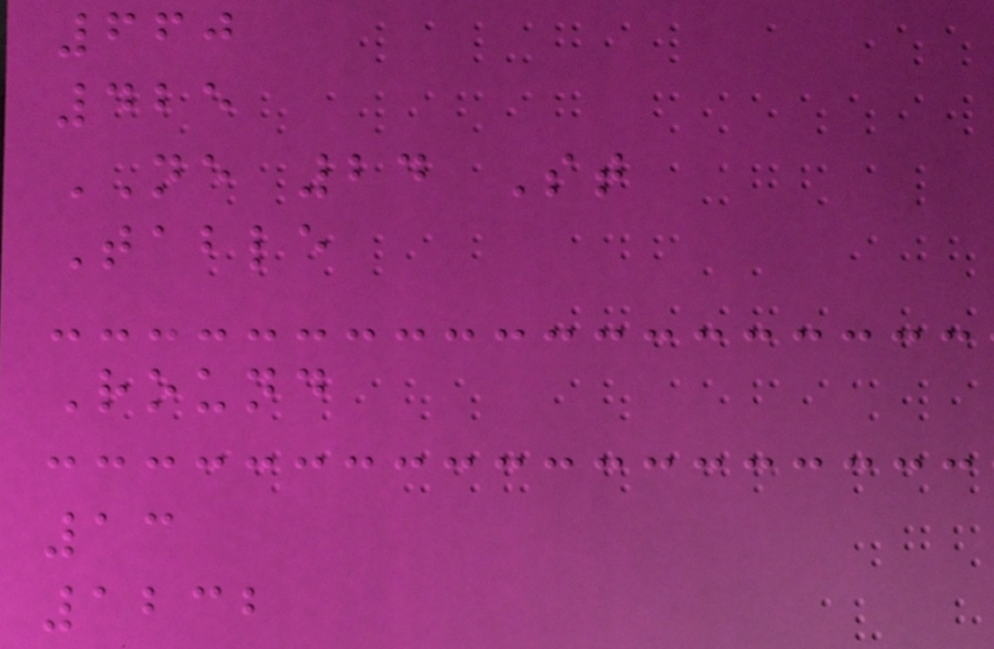660
425
NE 24 St
Table
Round
13
1232
